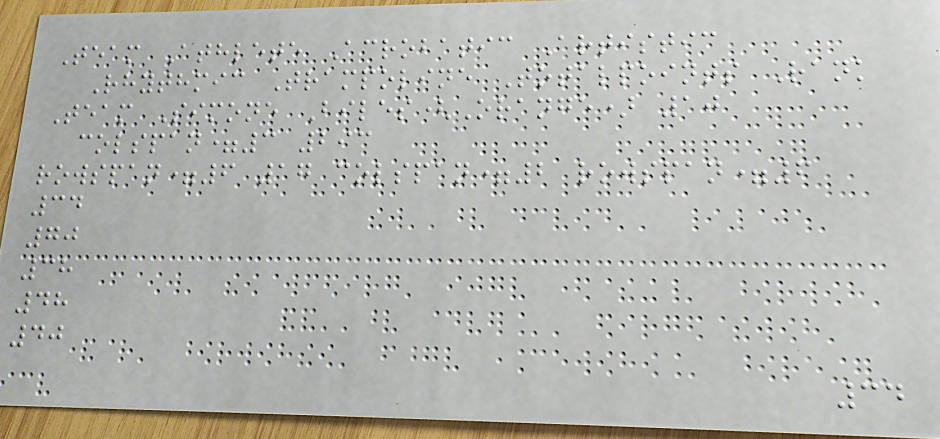Team Athlete Acrobatic Artistic
Rhythmic Trampoline Totalpoints Rank
Team Simone Biles(Orange) 10
colspan=3 293
rowspan=6 17 colspan=2 rowspan=6
34
70
38
48
40
34
